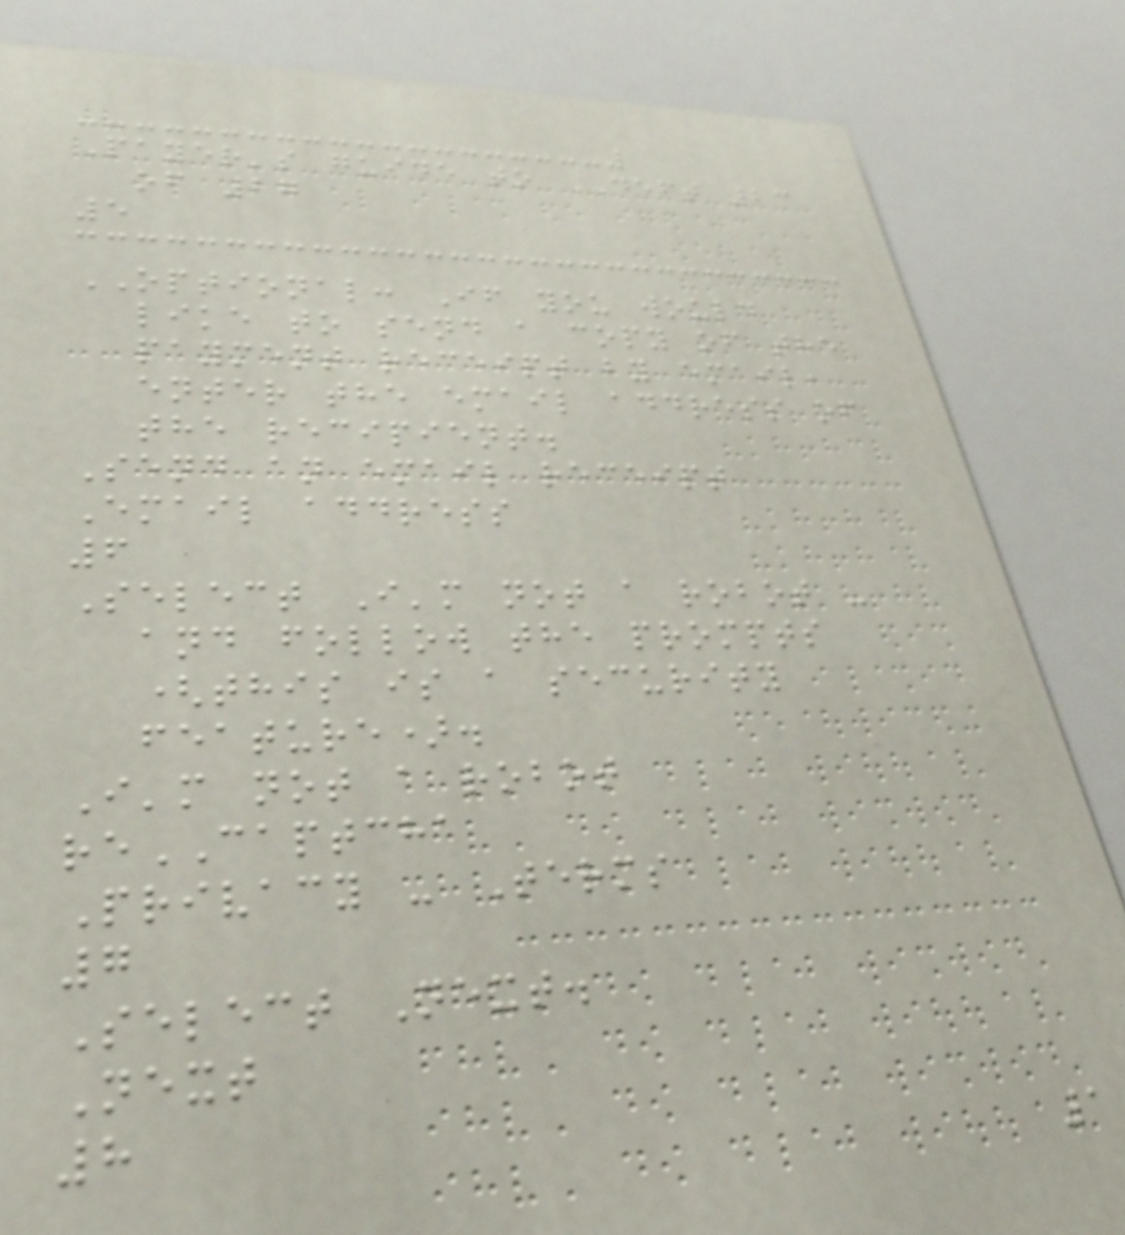Payer's guide to DEFT 23
of 27
5
OPTIONAL: If you would
like to send a copy of the
payment receipt by email,
enter the email address of
the recipient.
Send an email receipt
Email address
6
Select I'm not a robot -
and follow the prompts
(this is a security
feature).
I'm not a robot
reCAPTCHA
Privacy - Terms
7
Select Next.
Next
8
1
